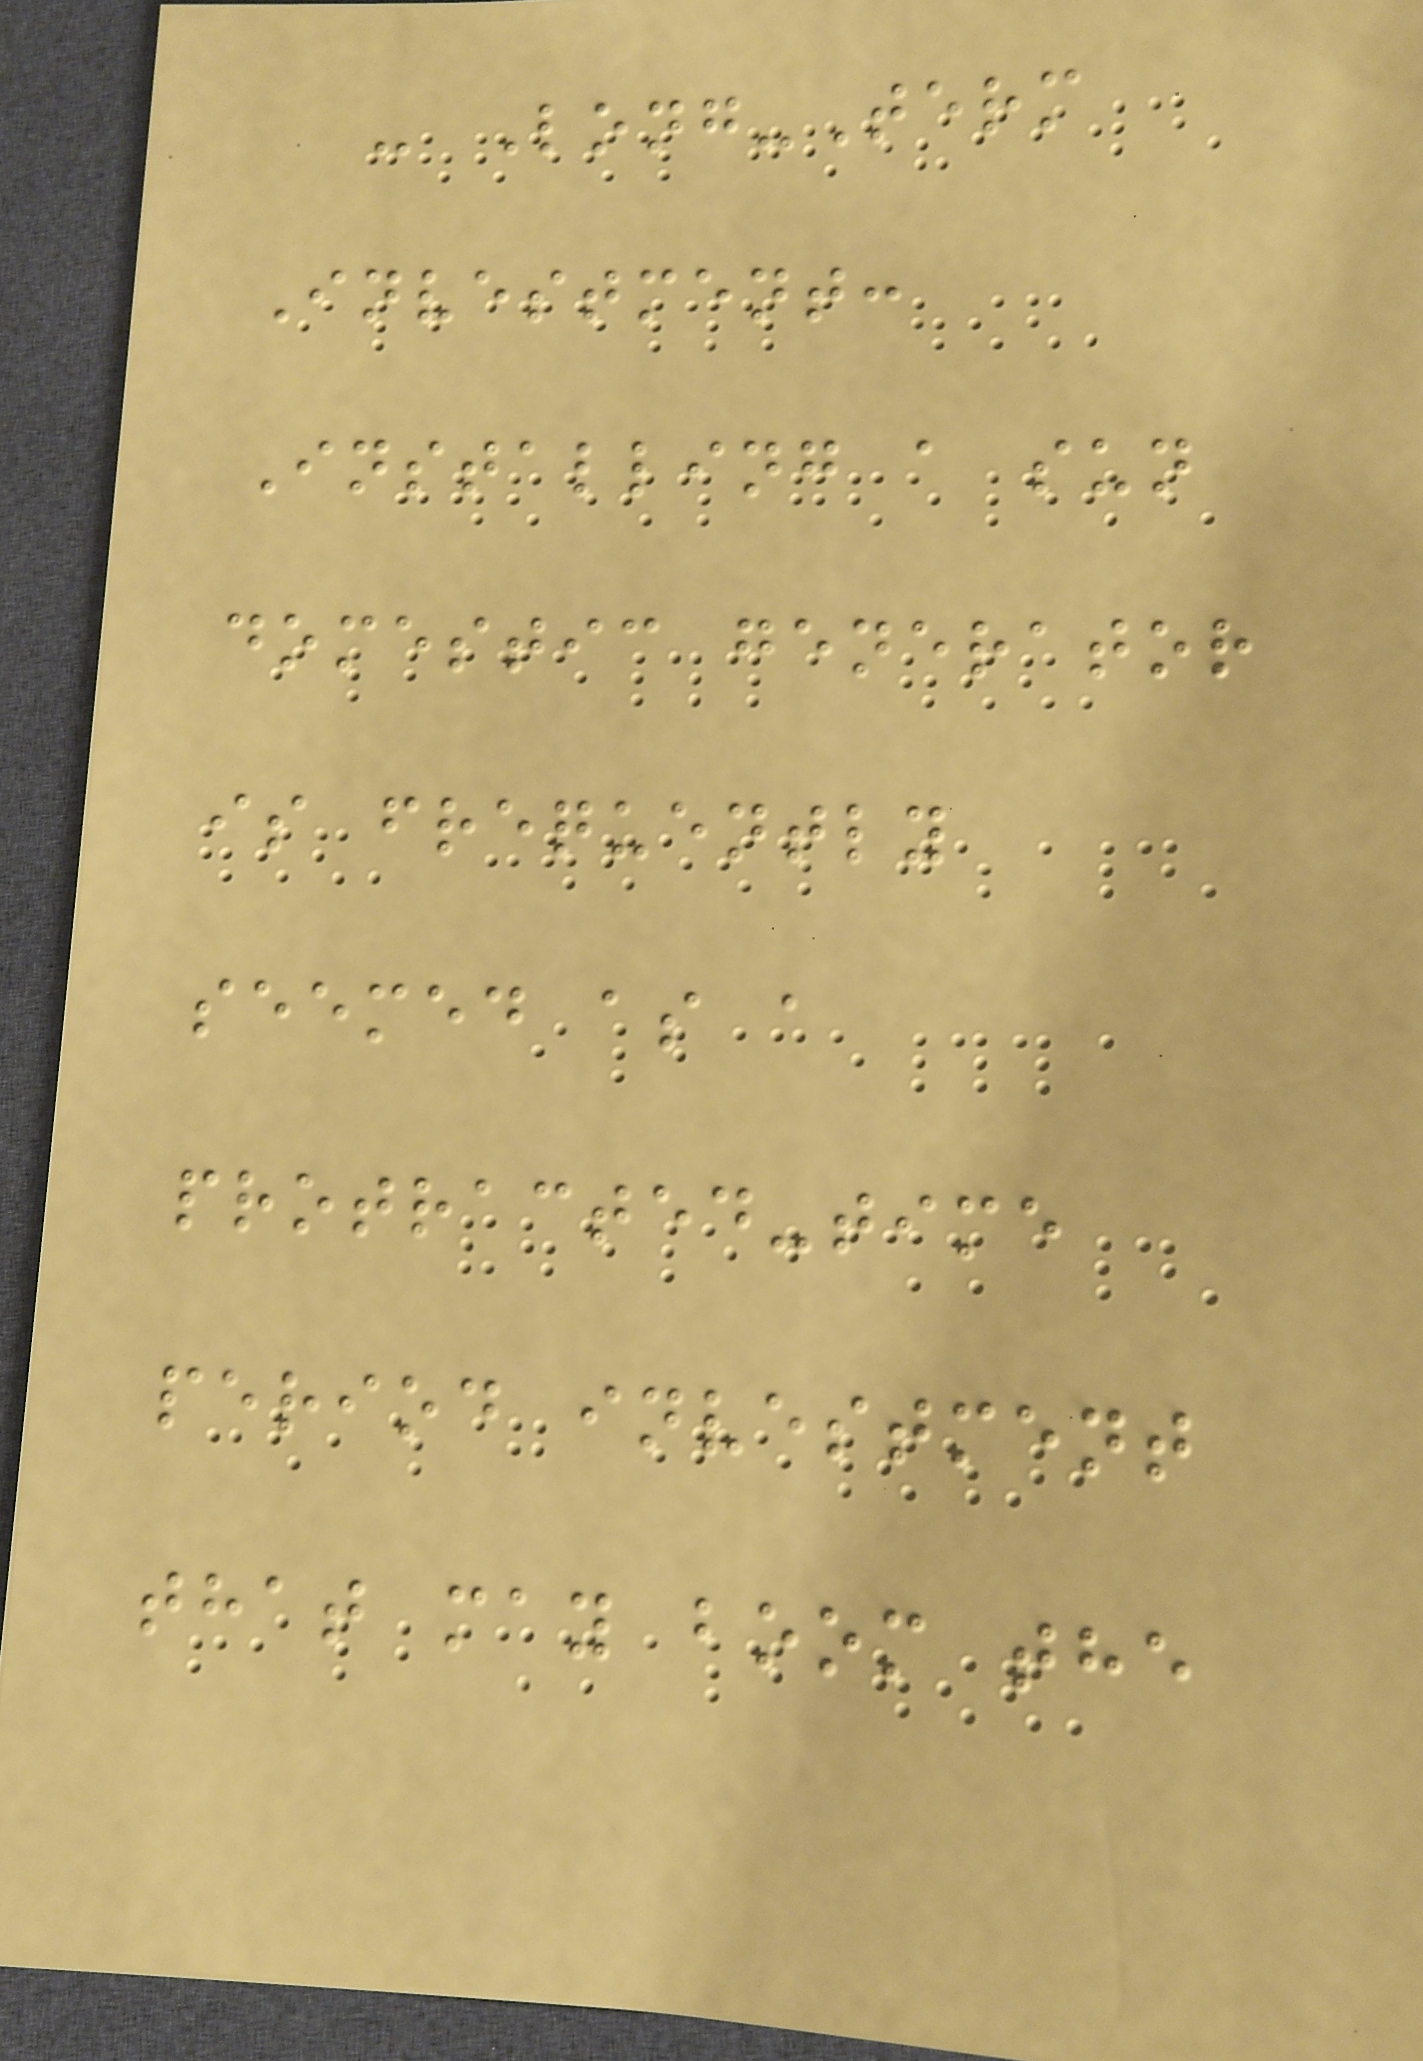- Long-Term
Investment:
Installing a sun
domestic generator
is frequently
seemed as a
protracted-time
period investment
that may boom the
